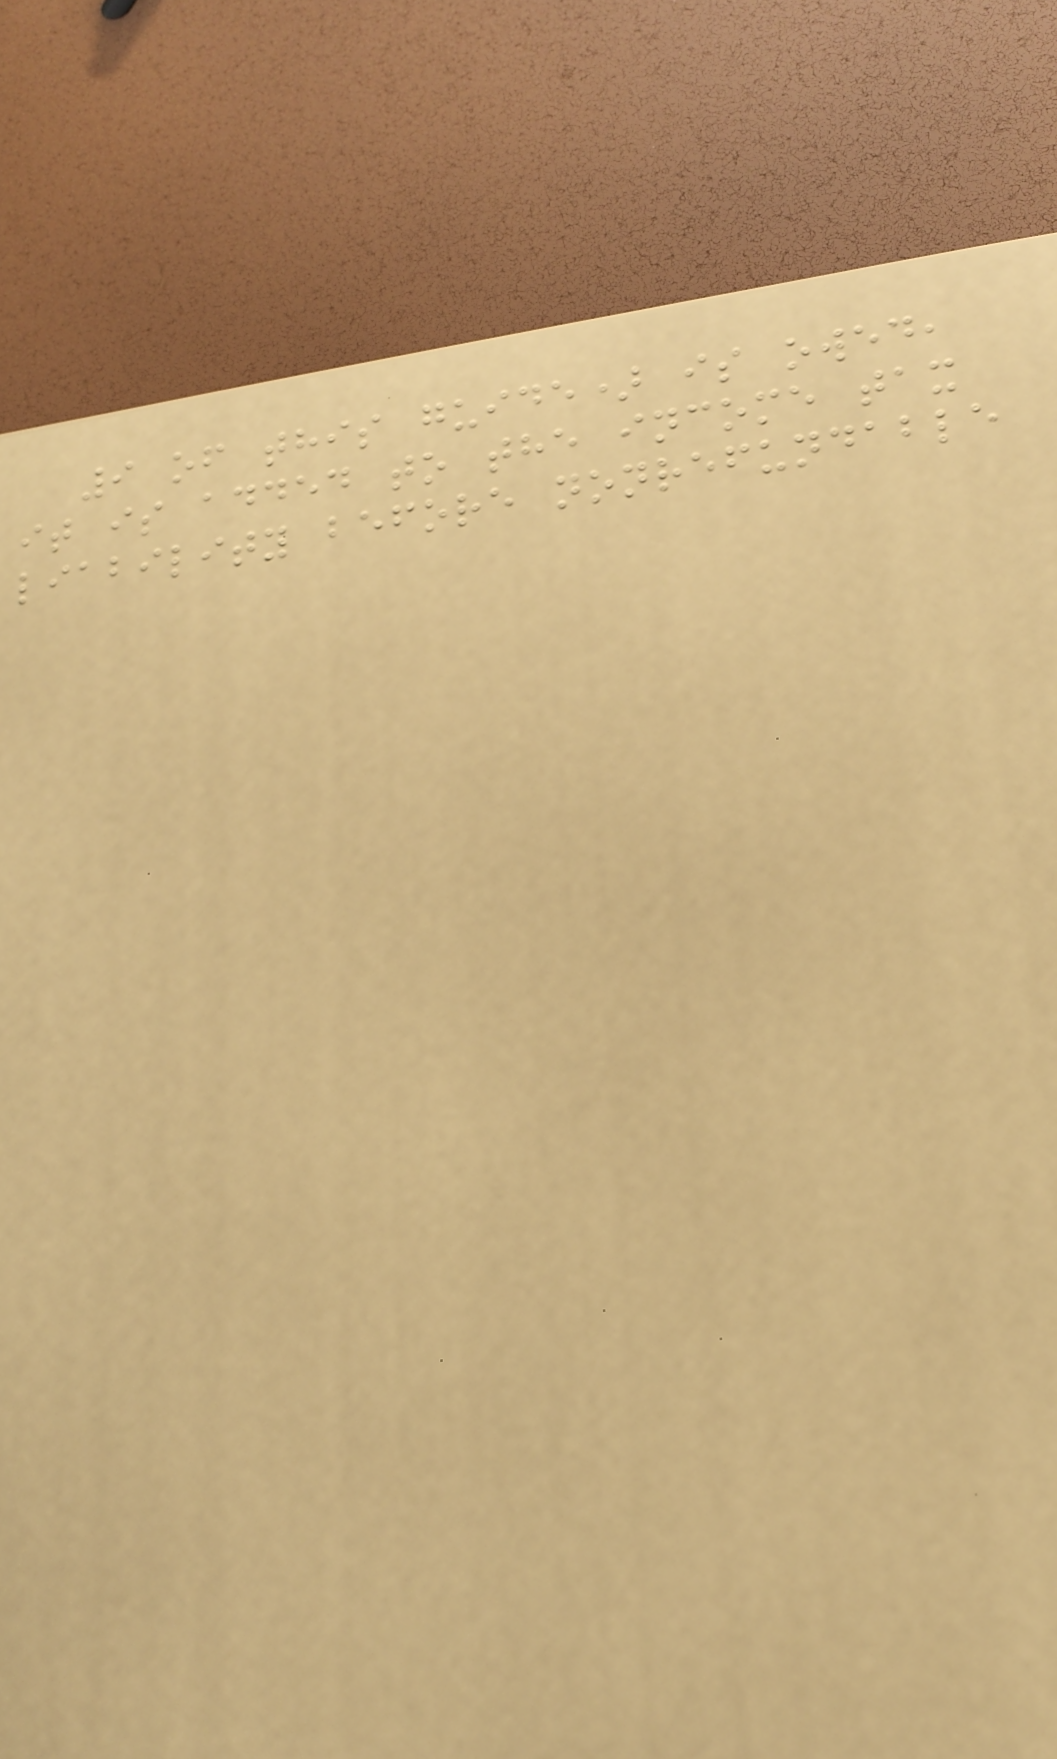9 of this guide) is owed,
it is added to the income tax
liability before nonrefundable
